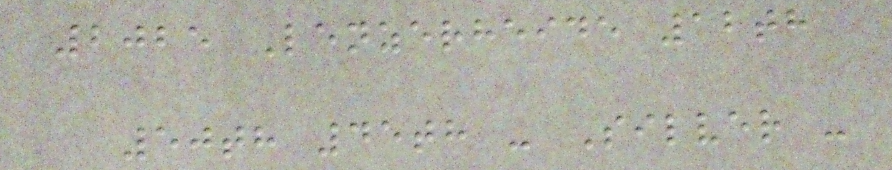2025 Lenzerheide 12th
50th 45th - Silver -
